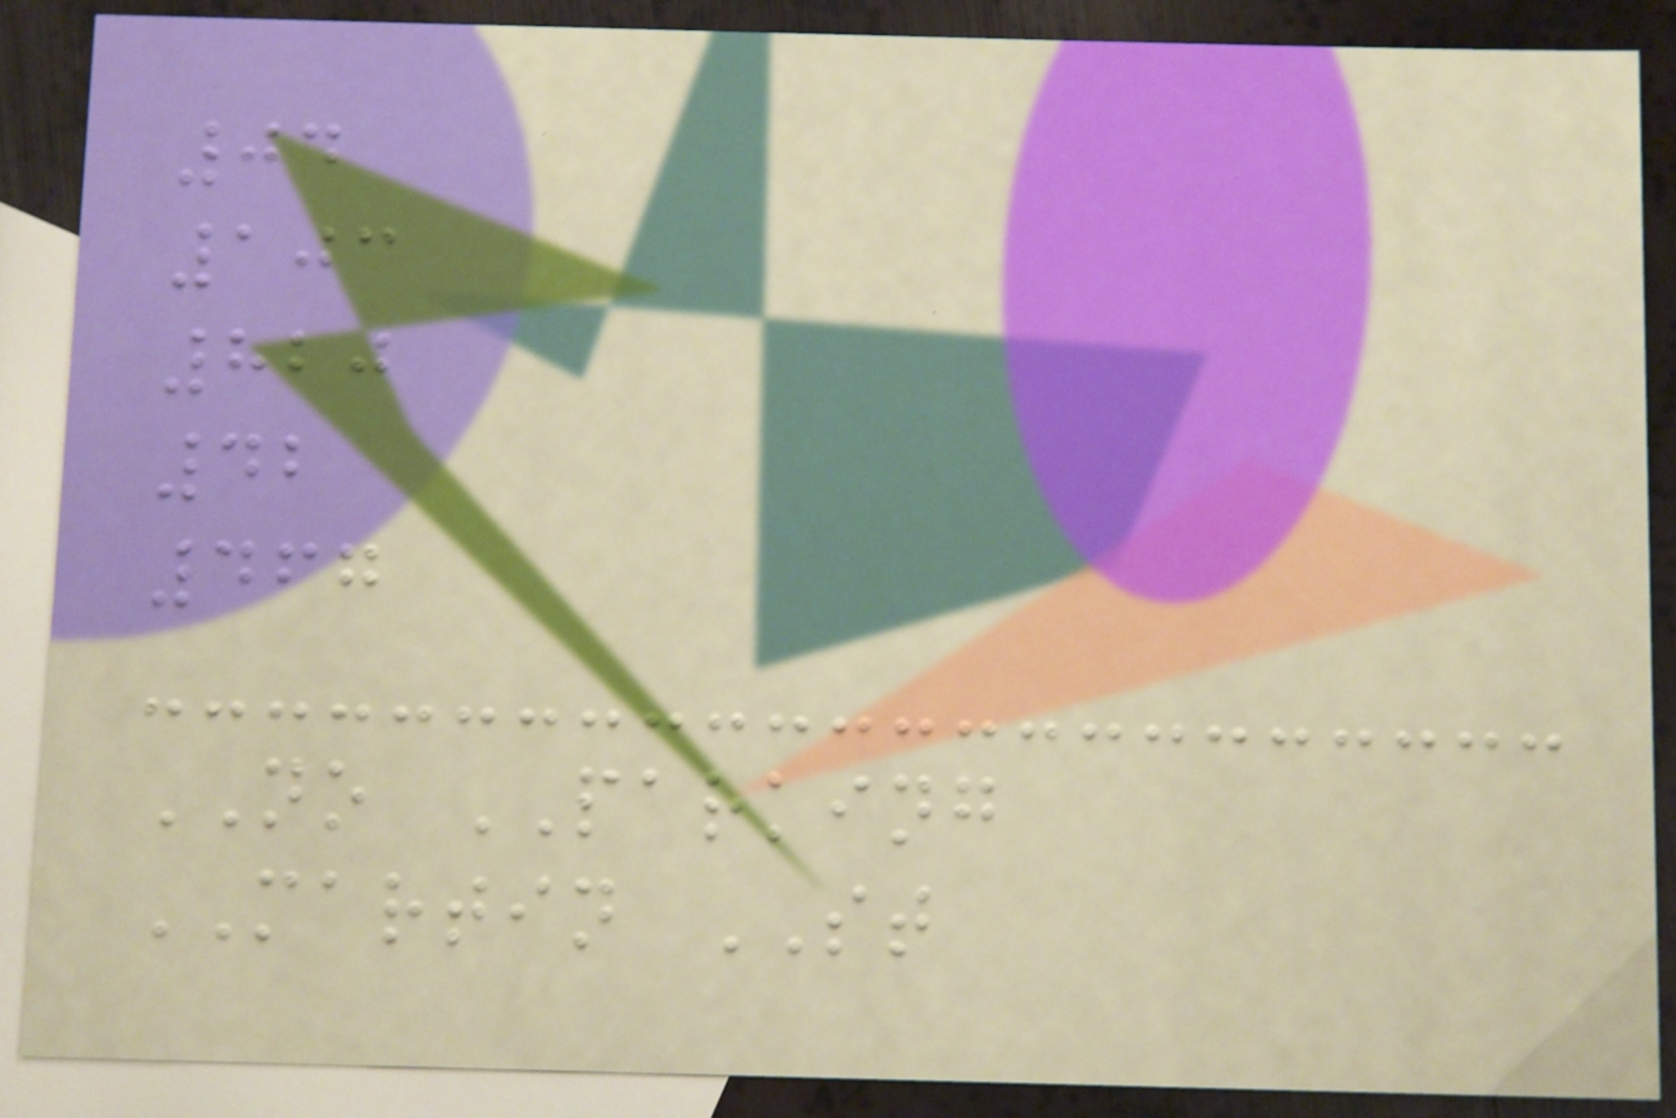04
103
820
42
467
NO PARKING
MARTIN ST
